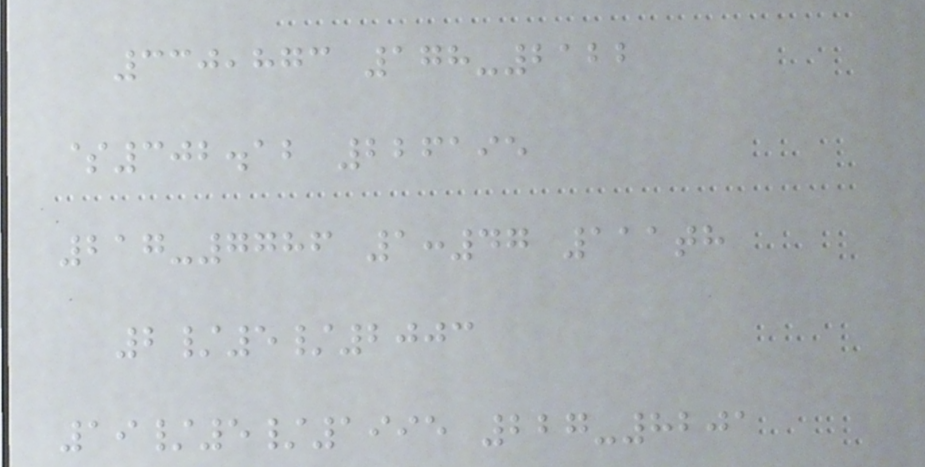330,873 178-2122
$302.12 226195
217-7786 1:47 111th
2/5/2003
19/5/1995 227-8201
